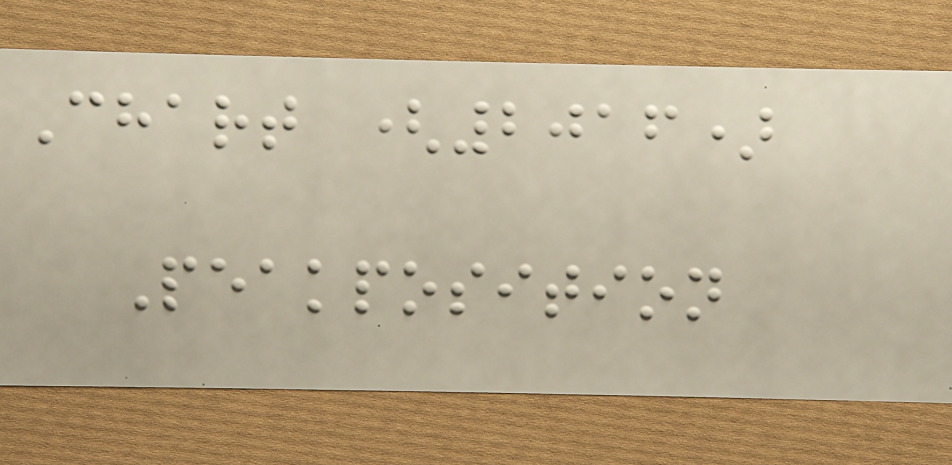Chart (2016)
Peakposition
